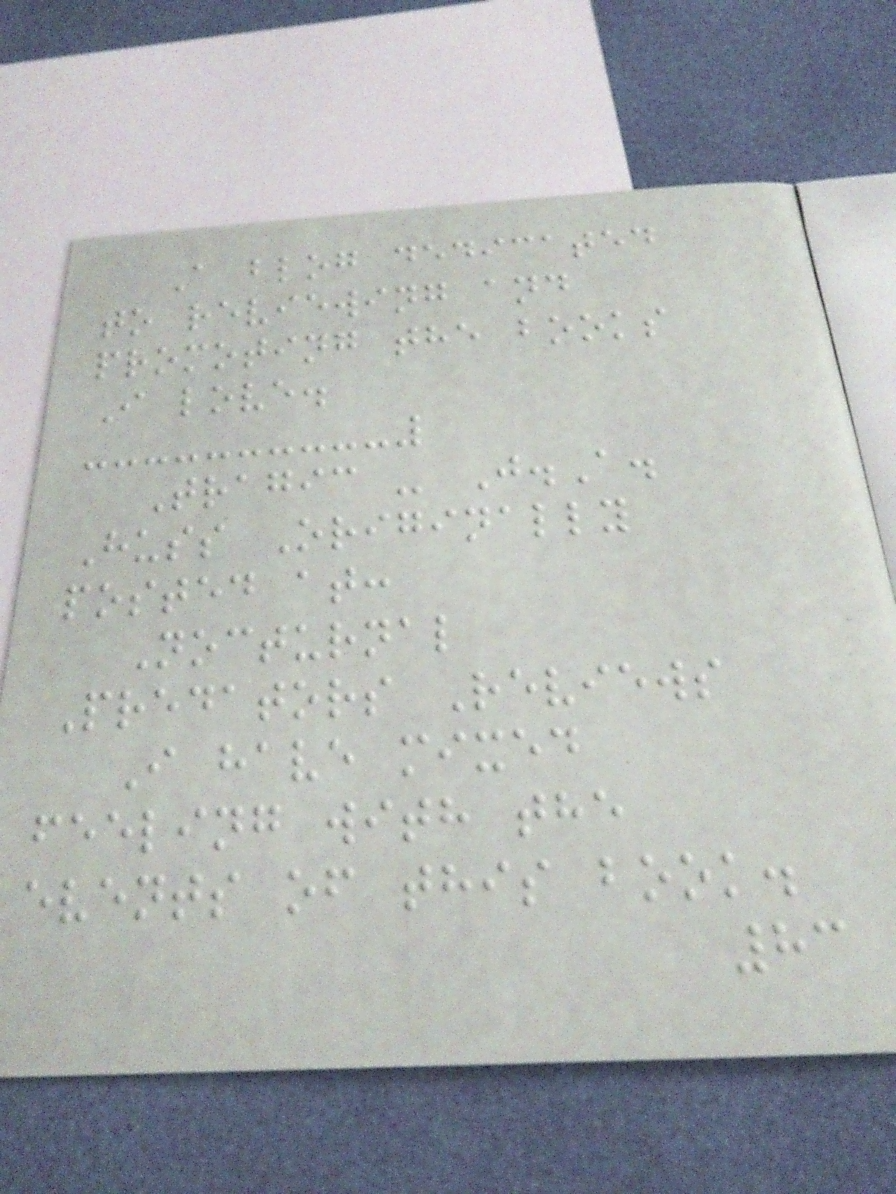A blog dedicated
to reviewing and
promoting the books
I love.
Tragic - J.A.
Huss Originally
posted at:
Nocturnal
Predators Reviews
I have mixed
feeling with the
events of this book.
83
